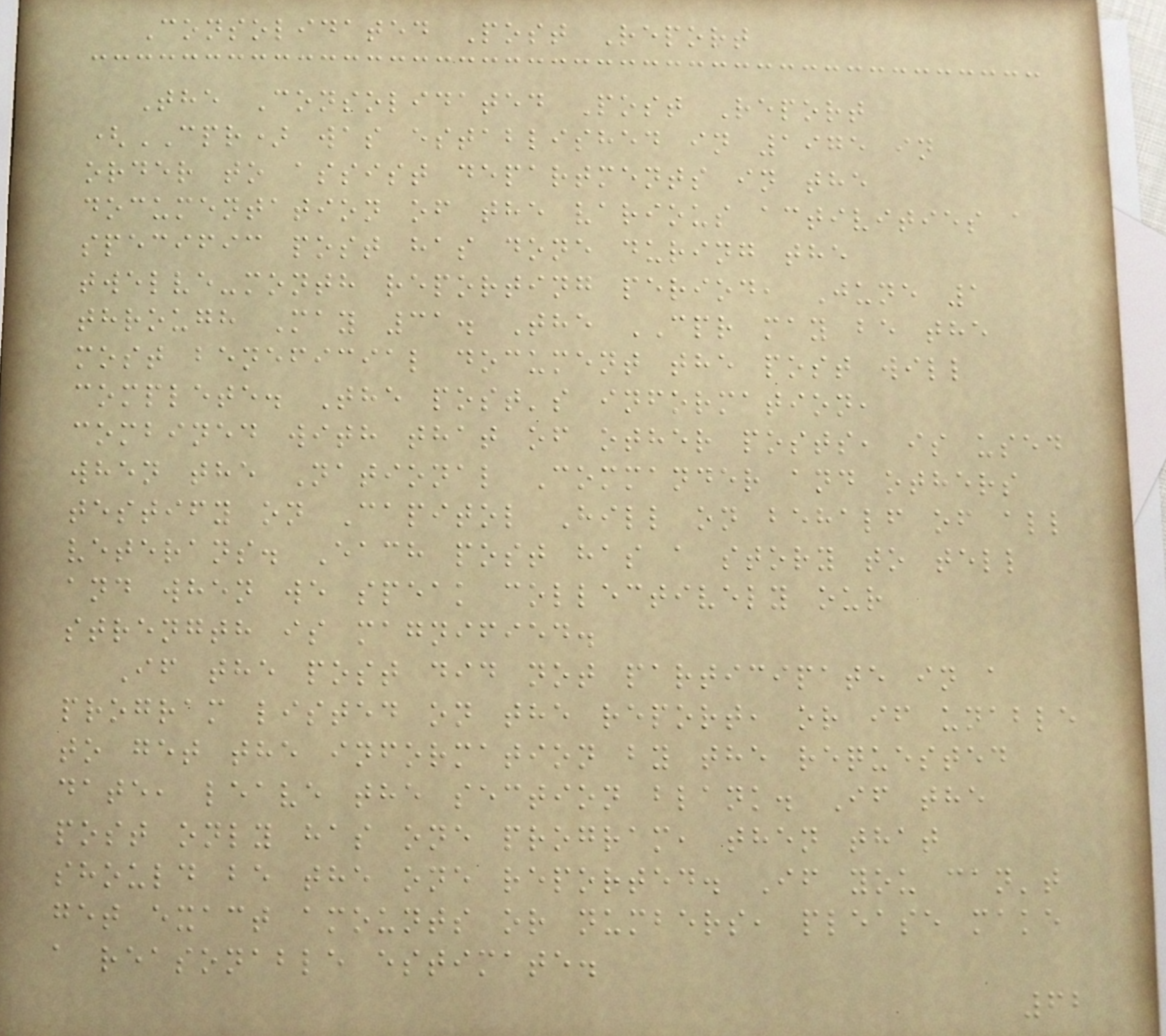Consolidated Post Report
The Consolidated Post Report
(CPR) was established in 1975 in
order to assist departments in the
documentation of the various activities a
specific post has done during the
twelve-month reporting period, June 1
through May 31. The CPR may be the
most beneficial document the post will
complete. The post's information,
combined with that of other posts, is used
when the National Commander and others
testify on Capitol Hill on behalf of all
veterans. Each post has a story to tell
and when we speak collectively our
strength is magnified.
If the post did not participate in a
program listed on the report, or if unable
to get the information by the requested
date, leave the section blank. If the
post only has one program, then that
should be the one reported. If you can't
get exact amounts or numbers, please make
a reasonable estimate.
62
